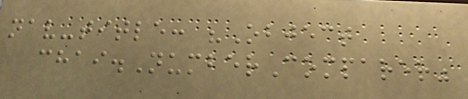nav-title: "Object
chai.NumberComparer"
